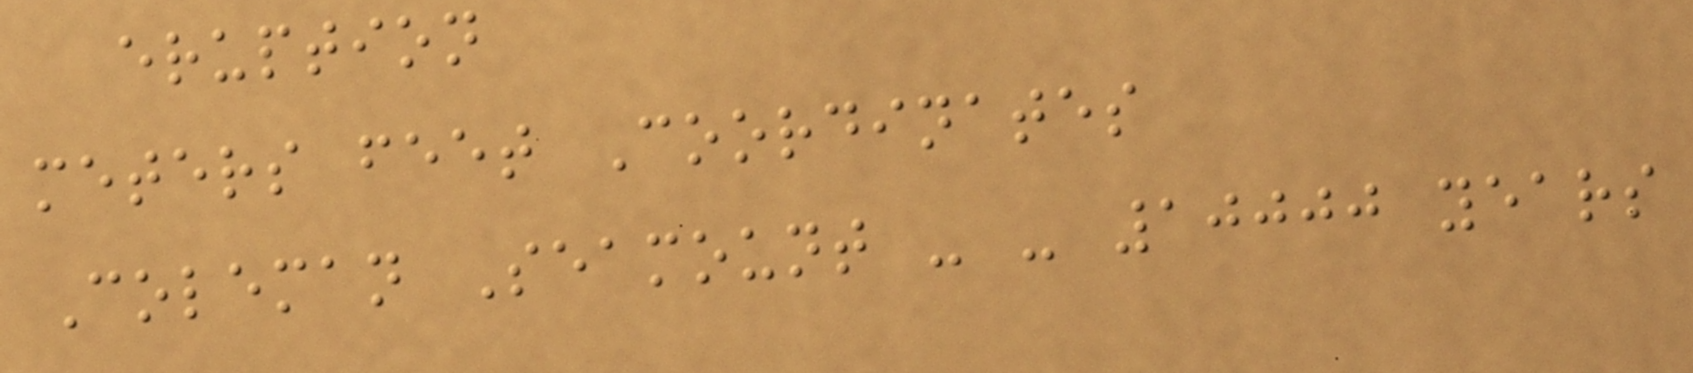eruption
meters feet Coordinates
Coleman Seamount - - 10000 years
